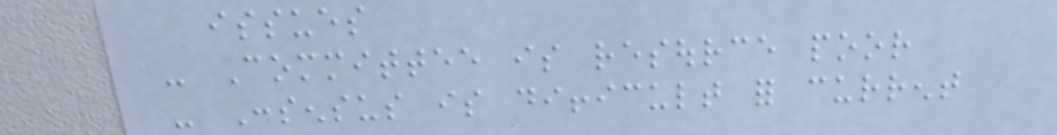issues
- Committee is resource poor
- Consensus is difficult for current
